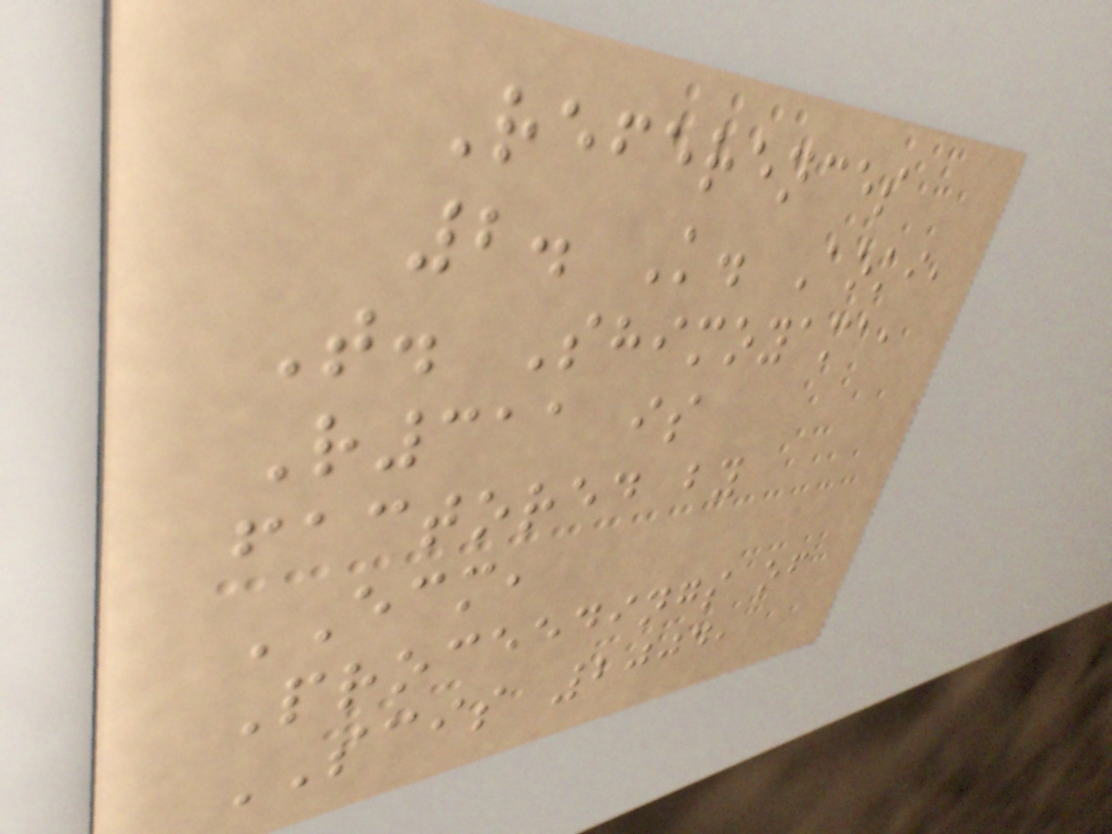References
2. K. Aoki,
T. Shimoyama,
R311 is
factored by
ECM,
Proceedings of
SCIS 2004,
